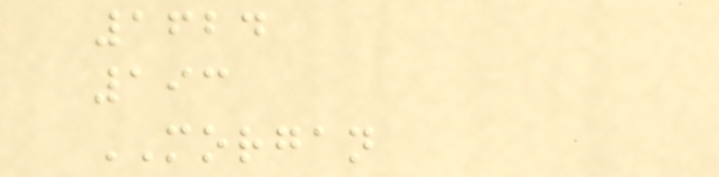1624
193
MORGAN
